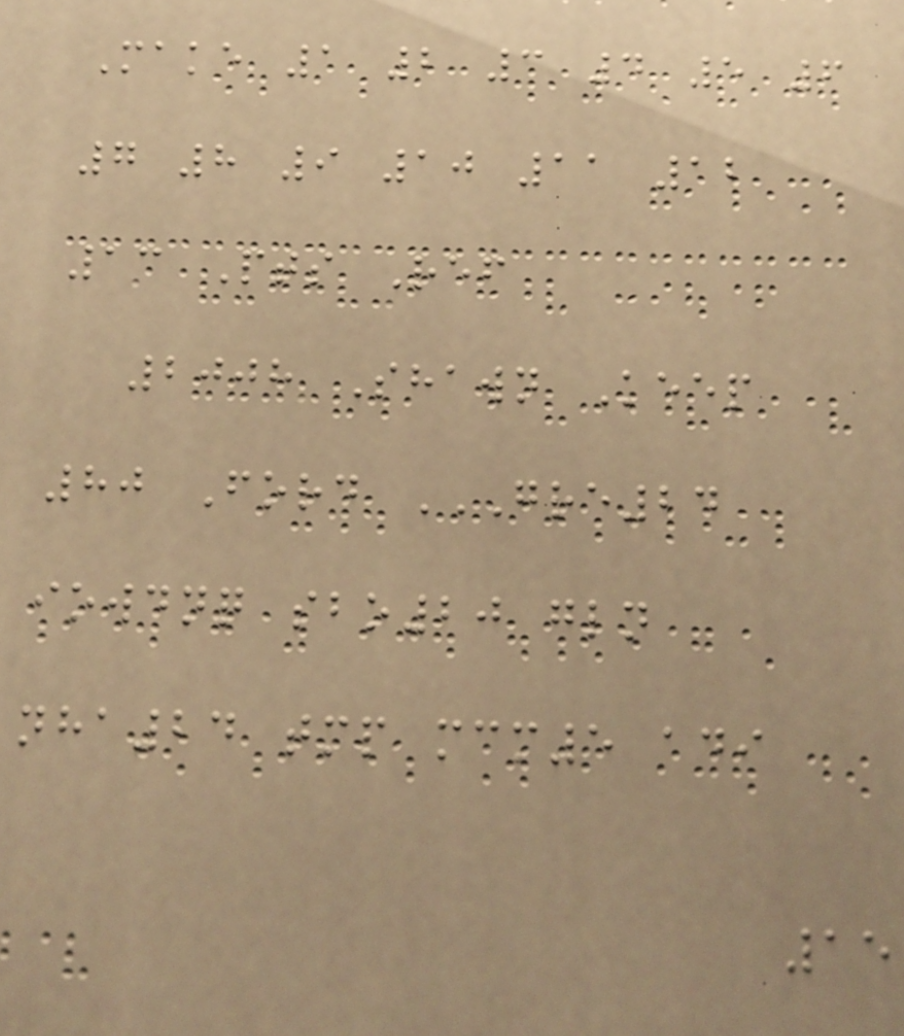Make 1 2 3 4 5 6
7 8 9 10 11 12
13 Pts Ref
2008 Shawn Keep
80 Ford GRE24
IOWDNQ SBO20 GLN
NHA24 TMP MCM5 ADI
15
